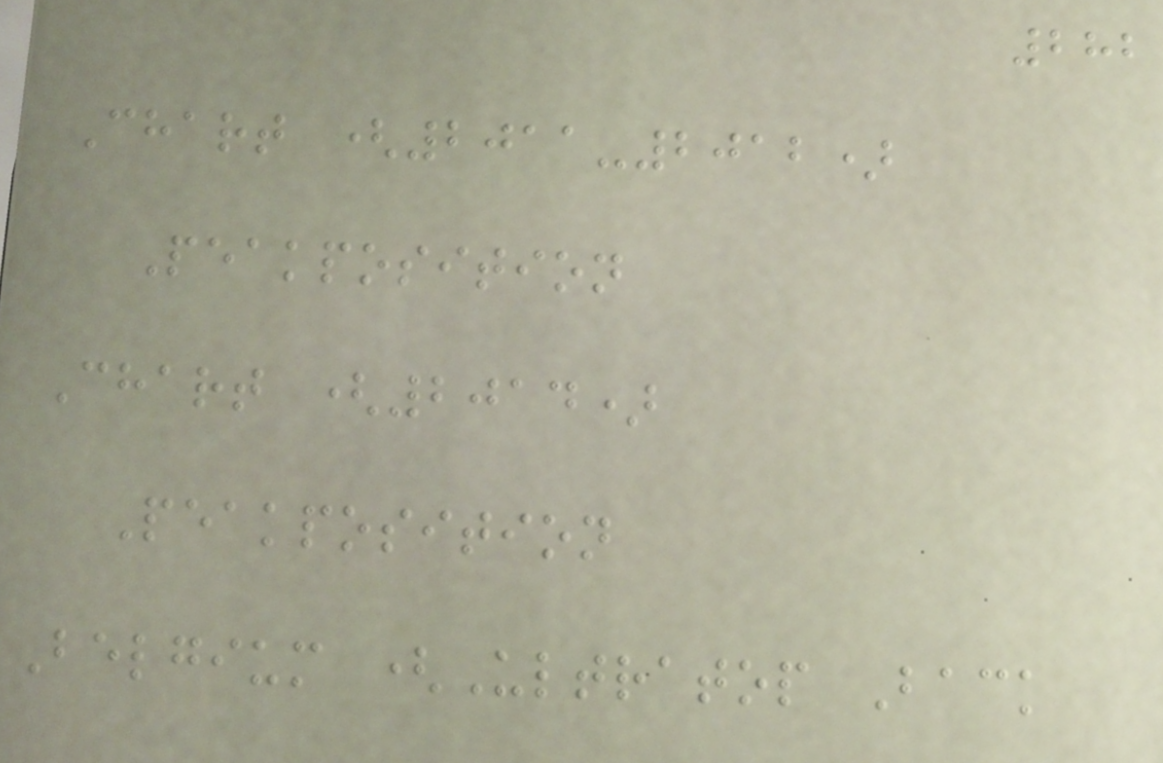282
Chart (2011-2012)
Peakposition
Chart (2014)
Peakposition
Belgium (Ultratop Back
